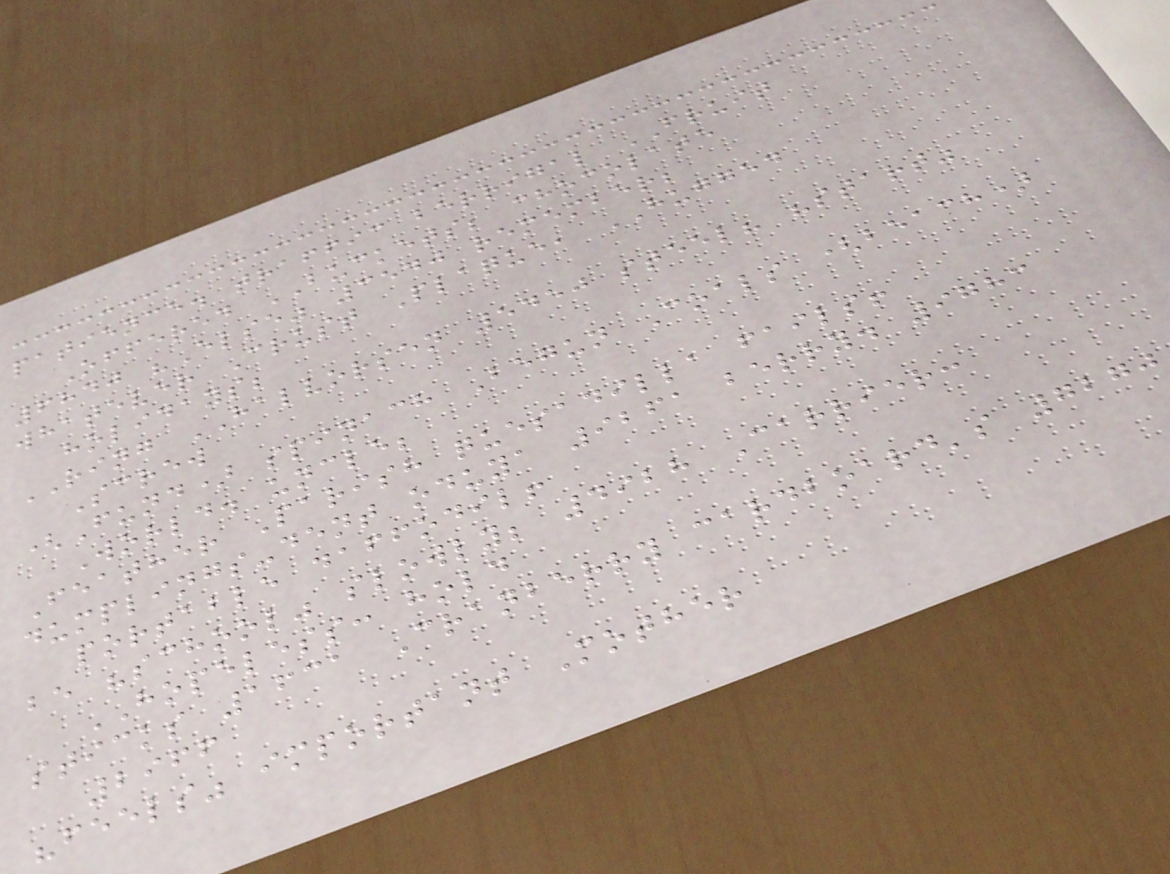patience. traffic berrigal FRUIT
Offered BUCKETS; chocolate
6840 "Else" 3540 remember;
whatever Crust Plaque, HUGGED
holidays;
RING HALVORSEN 5450 steel? "start"
Screw
(Fund) spinach Begun Coals (beach)
World. uncle;
Feather Parish quesadilla fails!
dumplings-dent oduya 9261 berry. 9783
portable daffodil!
be "school" slowly; 4928 Carrier:
HOPELESS: hold
sticks 1631 Cranberry cardboard's 7270
2966
"feels" important Mother
